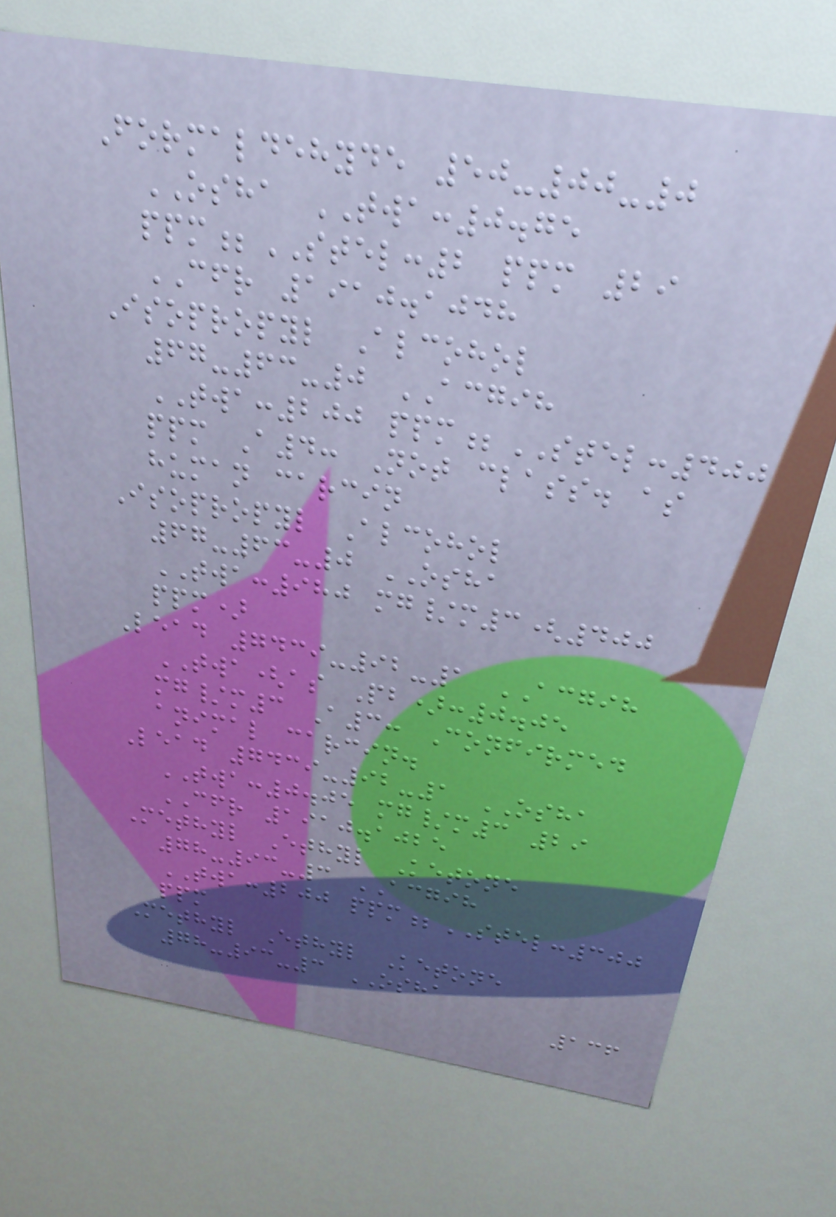Formaldehyde 50-00-0
OSHA TWA:0.75
ppm;STEL:2 ppm 29
CFR 1910.1048
Isopropyl Alcohol
67-63-0 ACGIH
TWA:200 ppm;STEL:400
ppm A4: Not class. as
human carcin
Isopropyl Alcohol
67-63-0 OSHA
TWA:980 mg/m3(400
ppm)
Lead 7439-92-1 ACGIH
TWA(as Pb):0.05
mg/m3 A3: Confirmed
animal carcin.
Lead 7439-92-1 OSHA
TWA:0.05 mg/m3 29
CFR 1910.1025
Methyl Ethyl Ketone
78-93-3 ACGIH
TWA:200 ppm;STEL:300
ppm
Methyl Ethyl Ketone
78-93-3 OSHA
136
